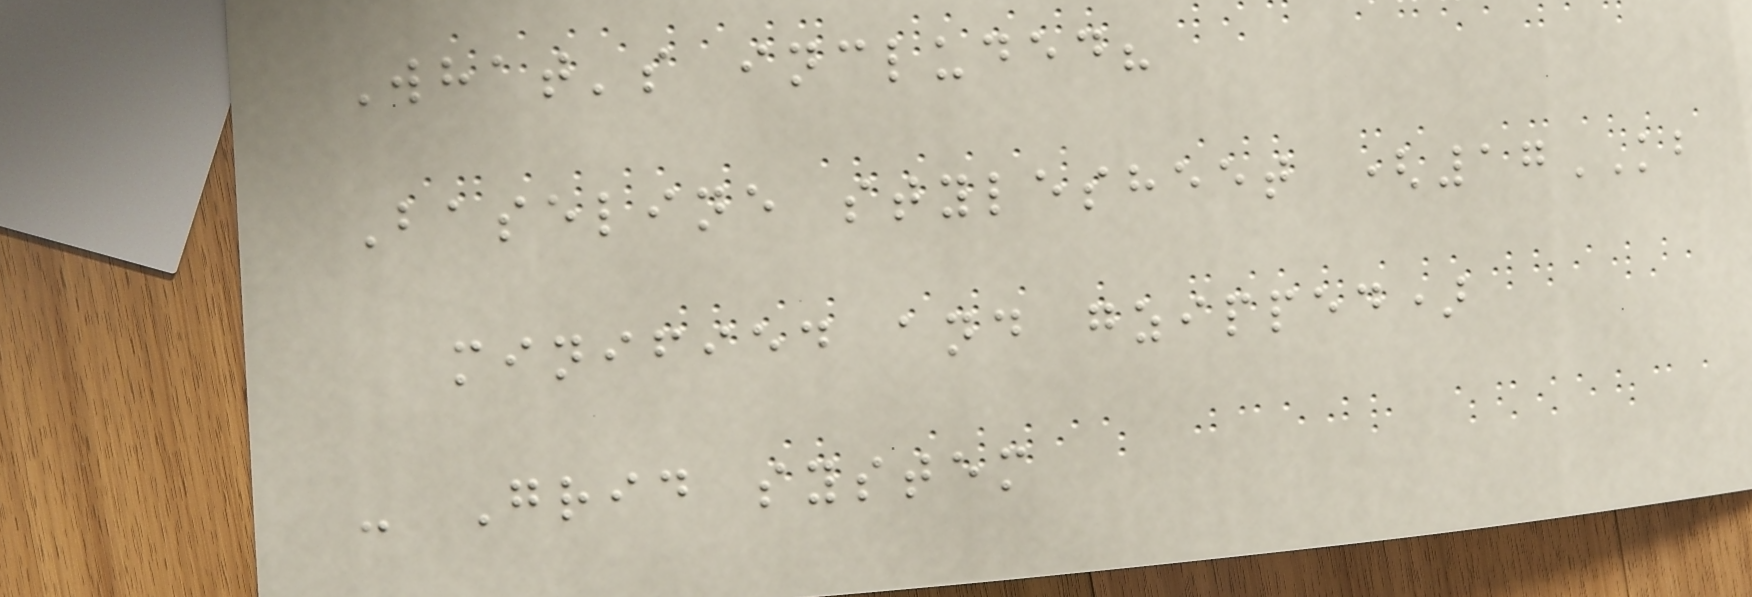What's included?
Baseline stylesheet (17KB
minified and gzipped)
- Grid system
